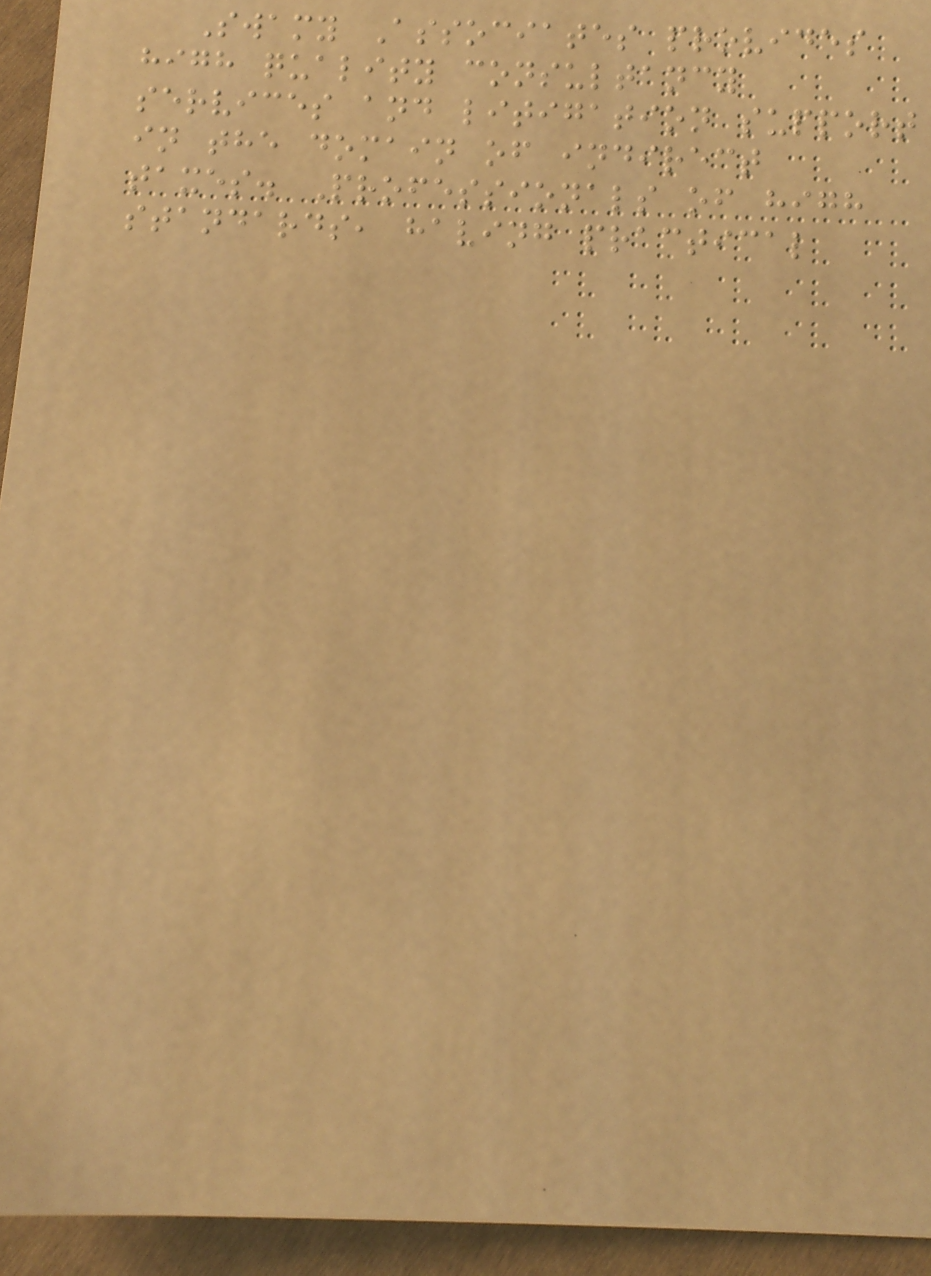Swamy Associates provides
high quality consultancy
services and litigation support
in the domain of indirect
taxes. Professionals of high
standards, having practical
